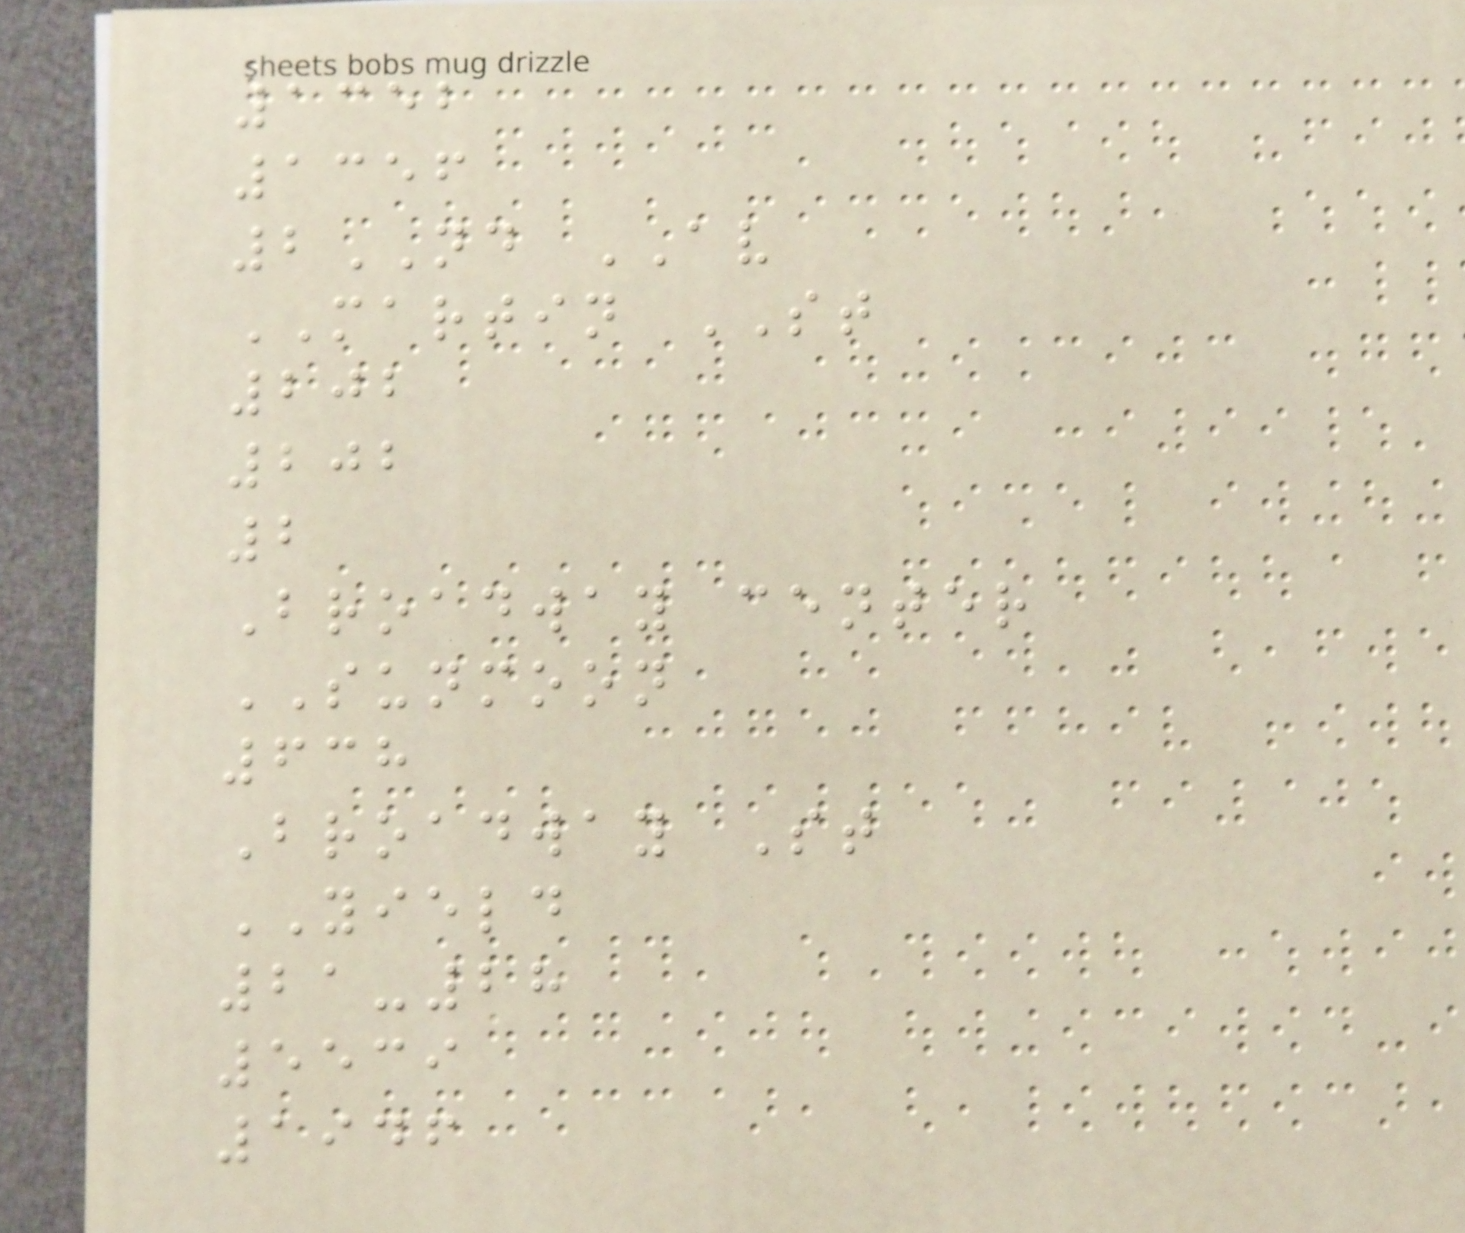1352
1356
2ND AV
MARTIN ST
202
202
2
Broadway center
SUNMOON
638
Broadway St
YIELD
21-28
5539
1946
